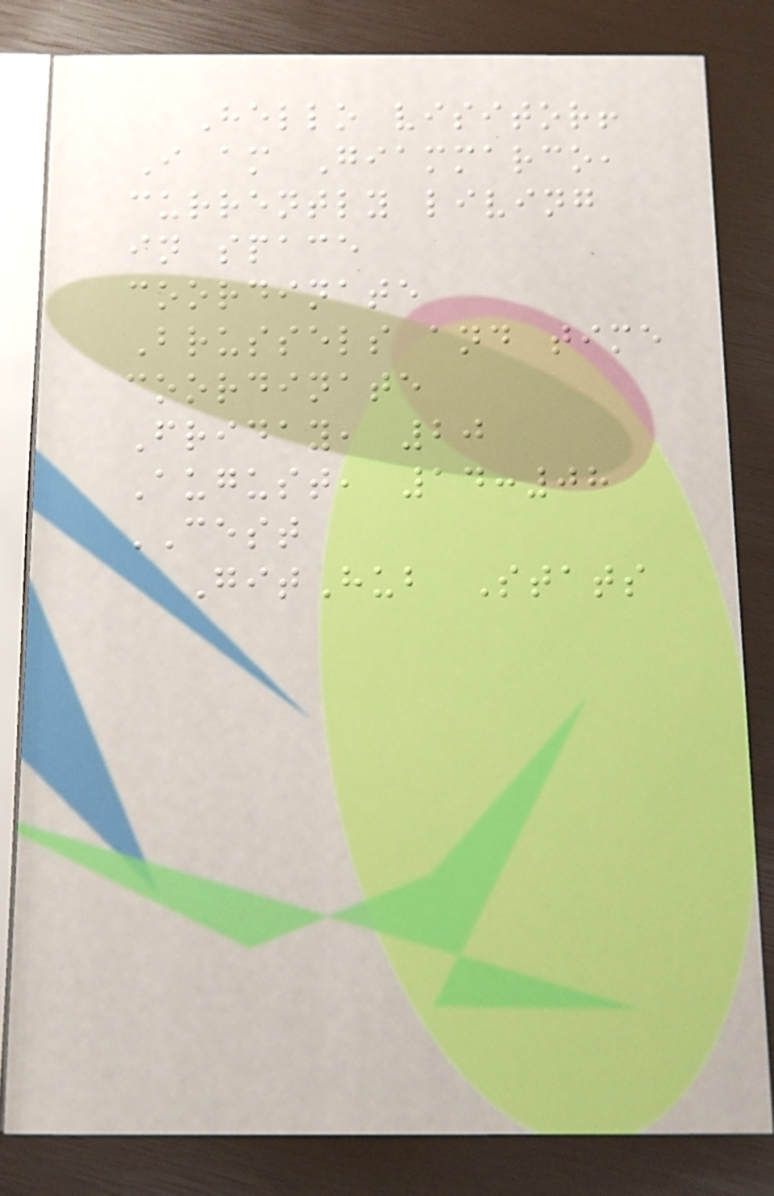Hello visitor!
I am Giammarco,
currently living
in space
coordinate
Brussels and time
coordinate
Friday, 20
August, 14:08
CEST
GitHub Stats
